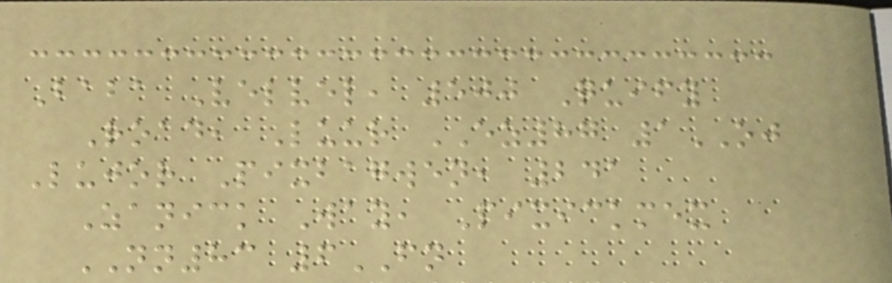Baba Velvel, 500 Quify
Road, Luur EZ87 1OJ
Lujor Pixbagwen, 241
Zanick Way, Pixickmex
NN83 6FN
